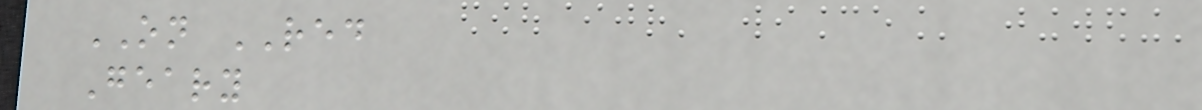ON RED
Geary
